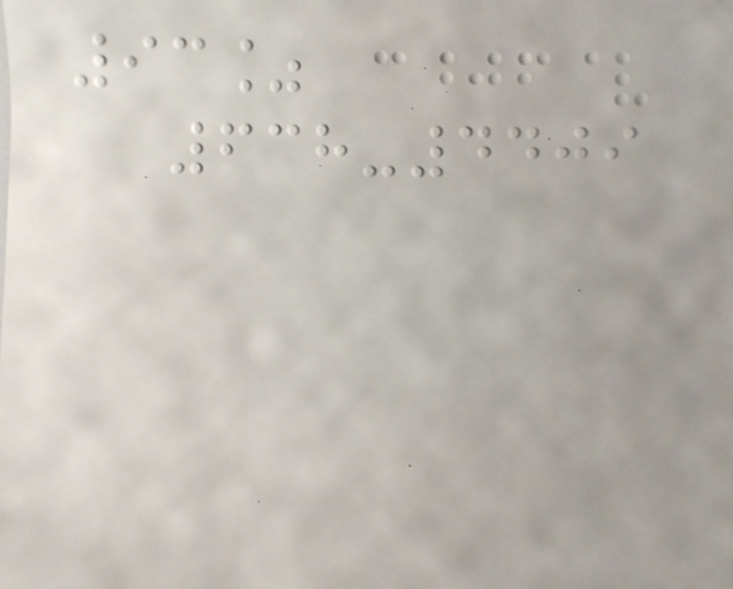93%
638-4409
